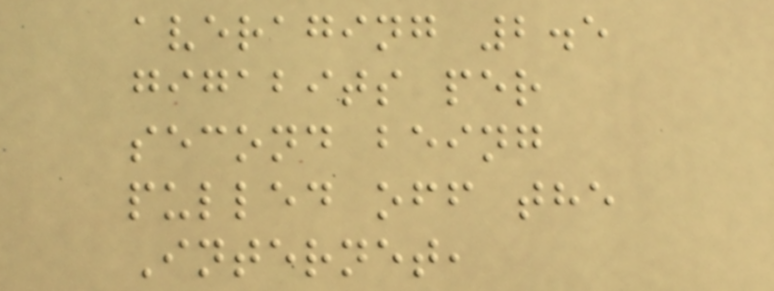averaging 2.5
gigabits per
second being
pulled off the
Internet,
